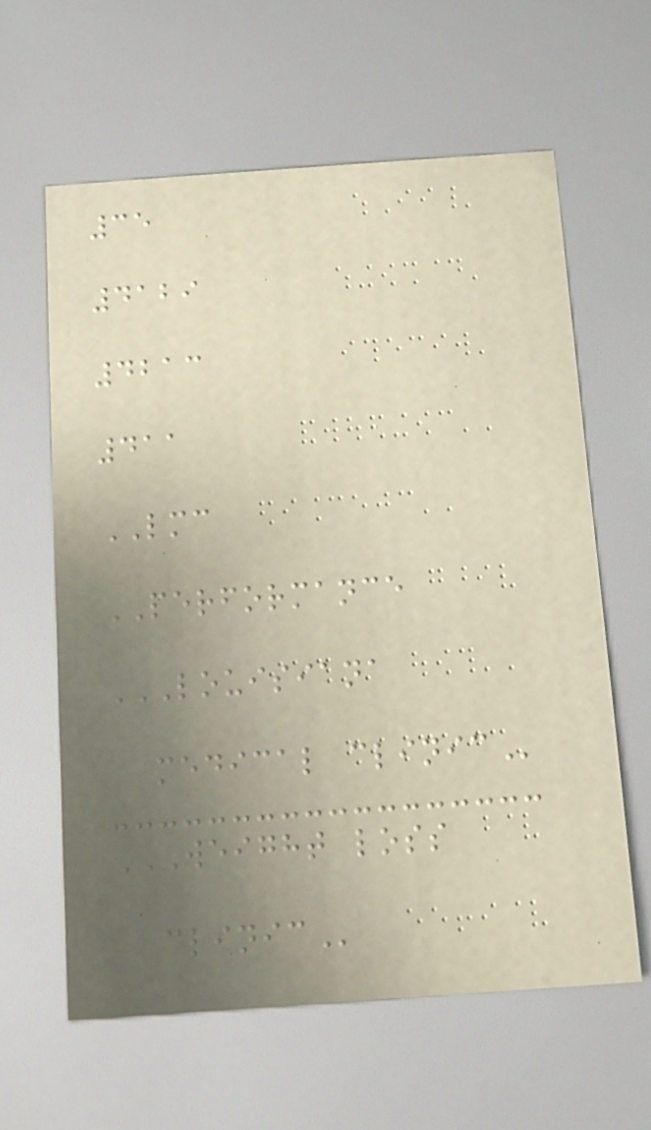35
4129
4213
411
LMC
PERFORMANCE
LOUISIANA
MEDICAL CLINIC
WEIGHT LOSS
CLINIC
